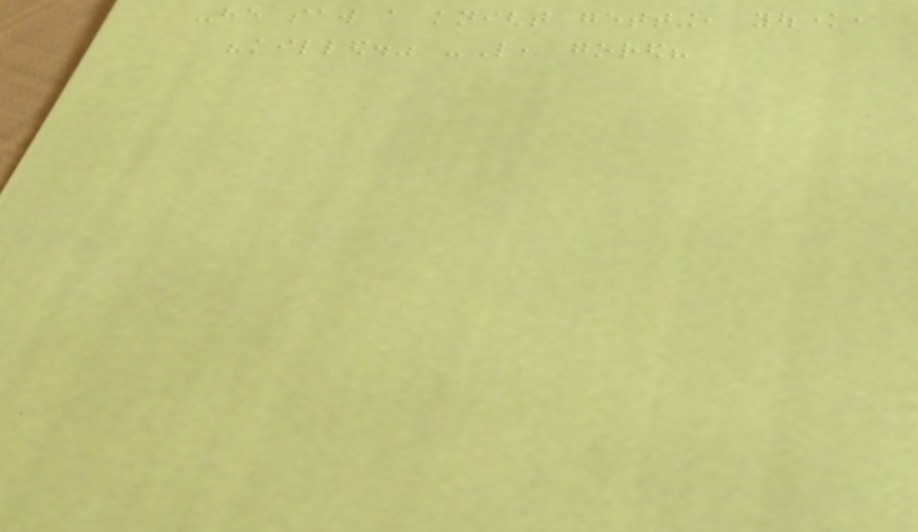-he saw a knight getting, youknow,
"killed." -Like, gored?
